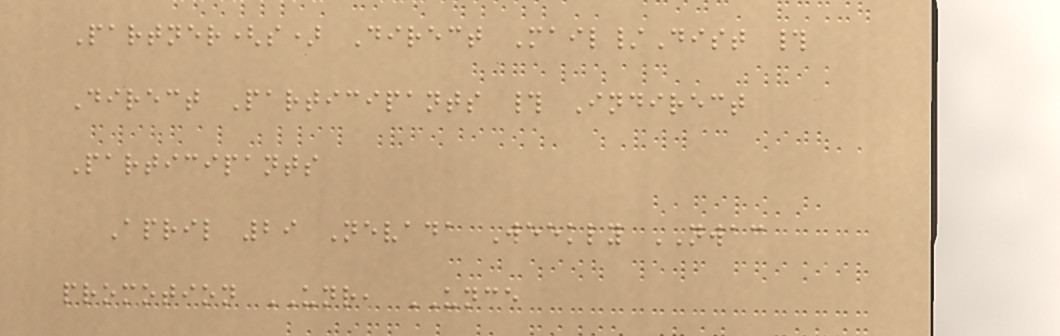Partner(s) Direct Mail/Dist #
Direct Participants # Indirect
Participants
April 29 Nevada Weekly NWAC
promotion UNR, UNCE
